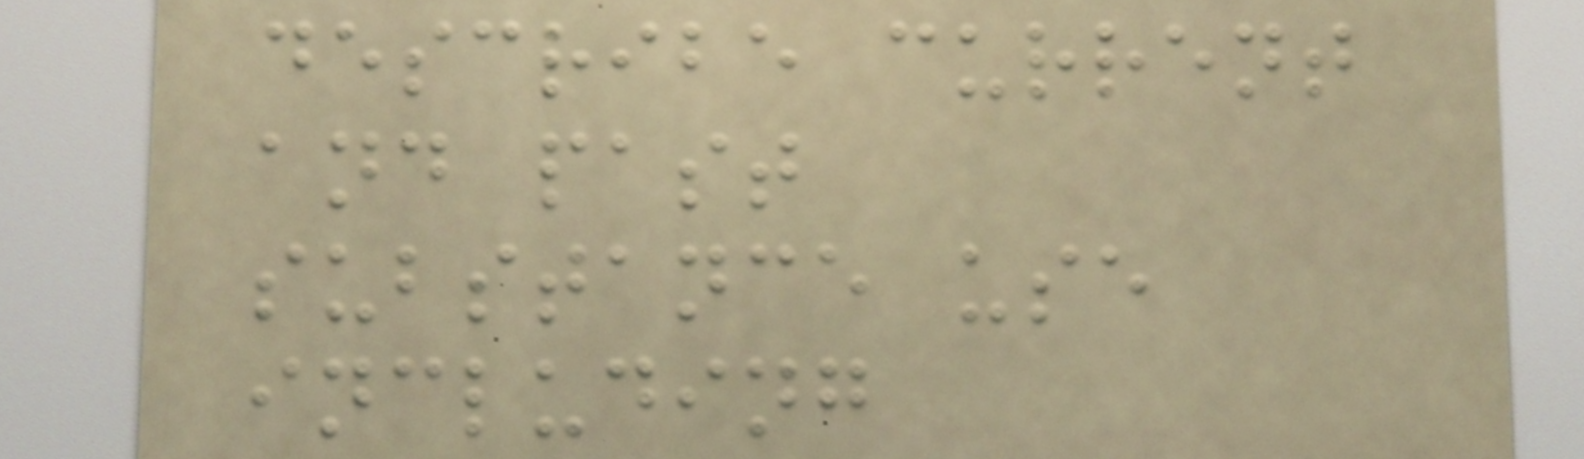describe current
and past
substance use
including
